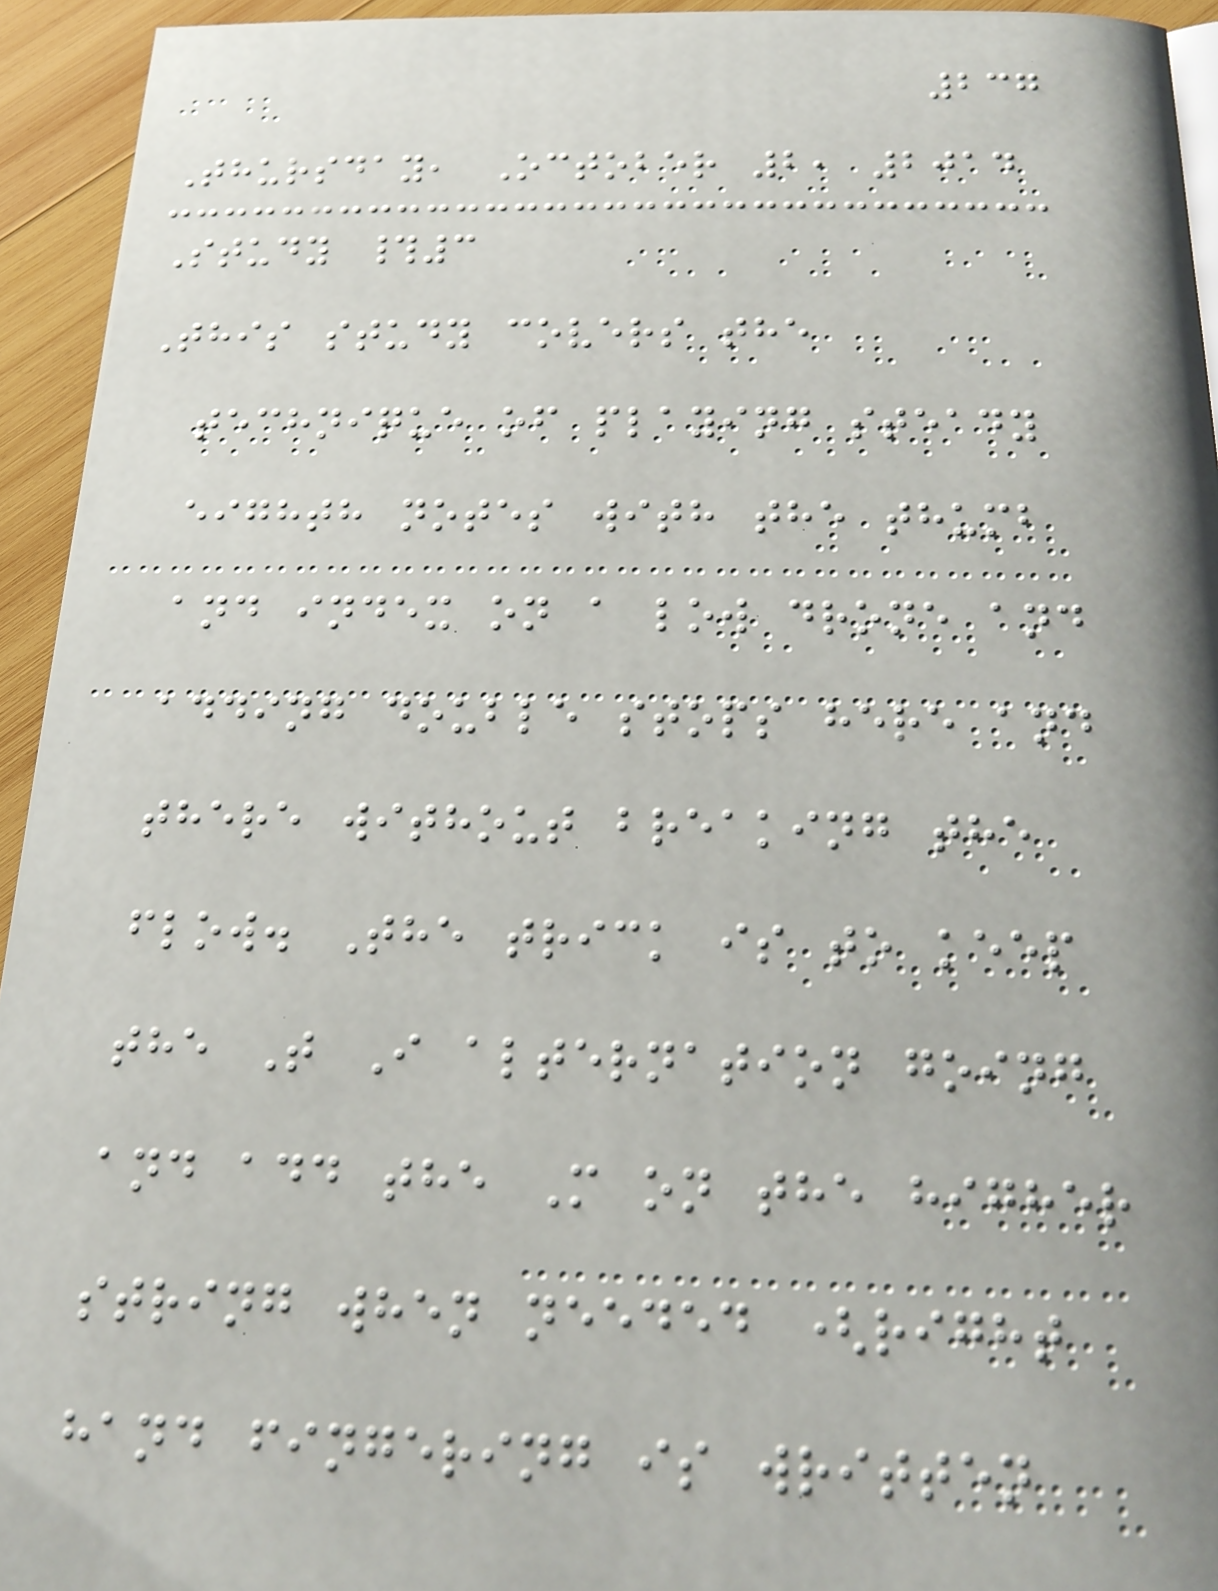237
Thursday, October 2, 2014
Study #3
This study covers the
technique of playing steady
eighth notes with the thumb
and index on a low drone and
adding double stops here and
there without breaking the
flow. The trick is to keep
the T I alternation going
and add the M on the higher
string when needed (right
hand fingering is written
